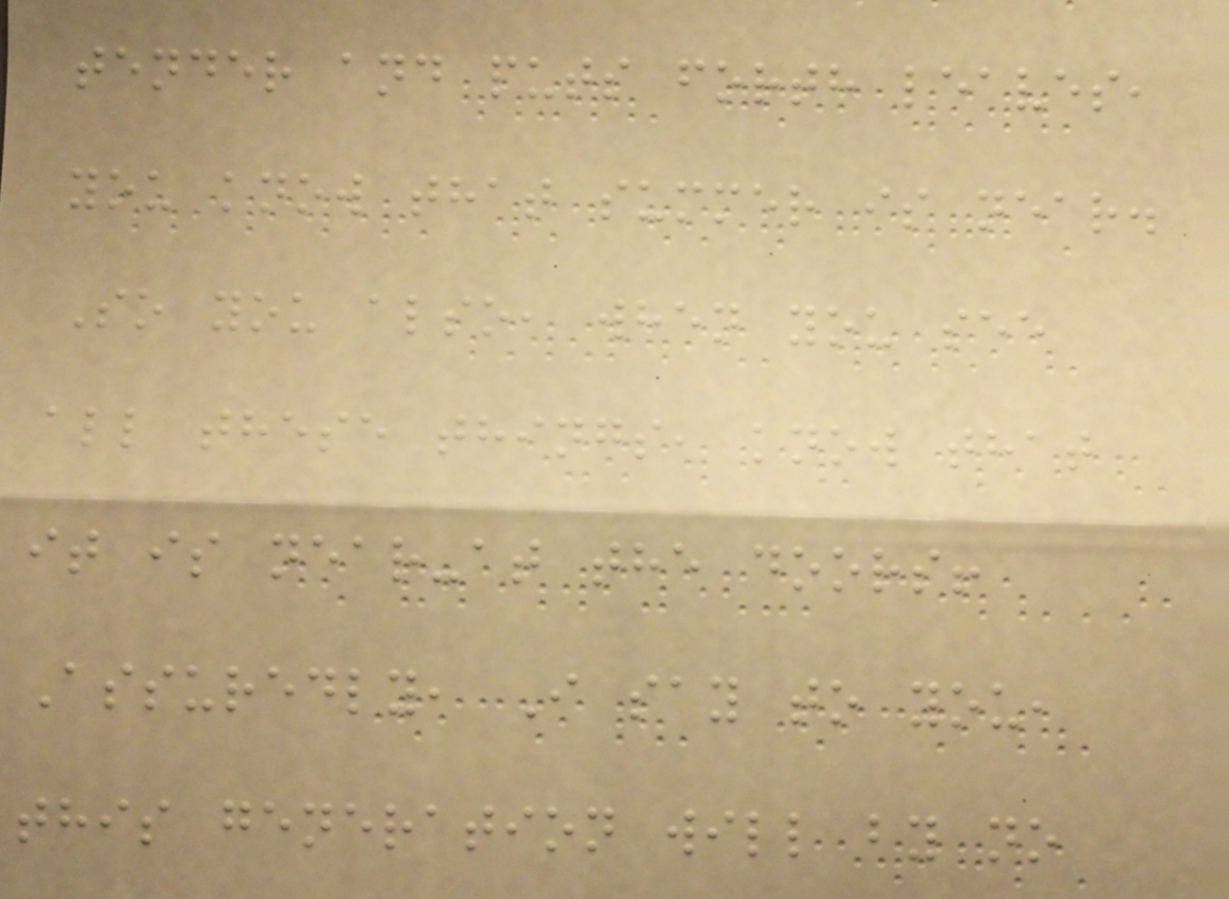tender and puts forth leaves,
you know that summer is near.
So you also, when you see
all these things, know that
it is near-at the doors!
Assuredly, I say to you,
this generation will by no
